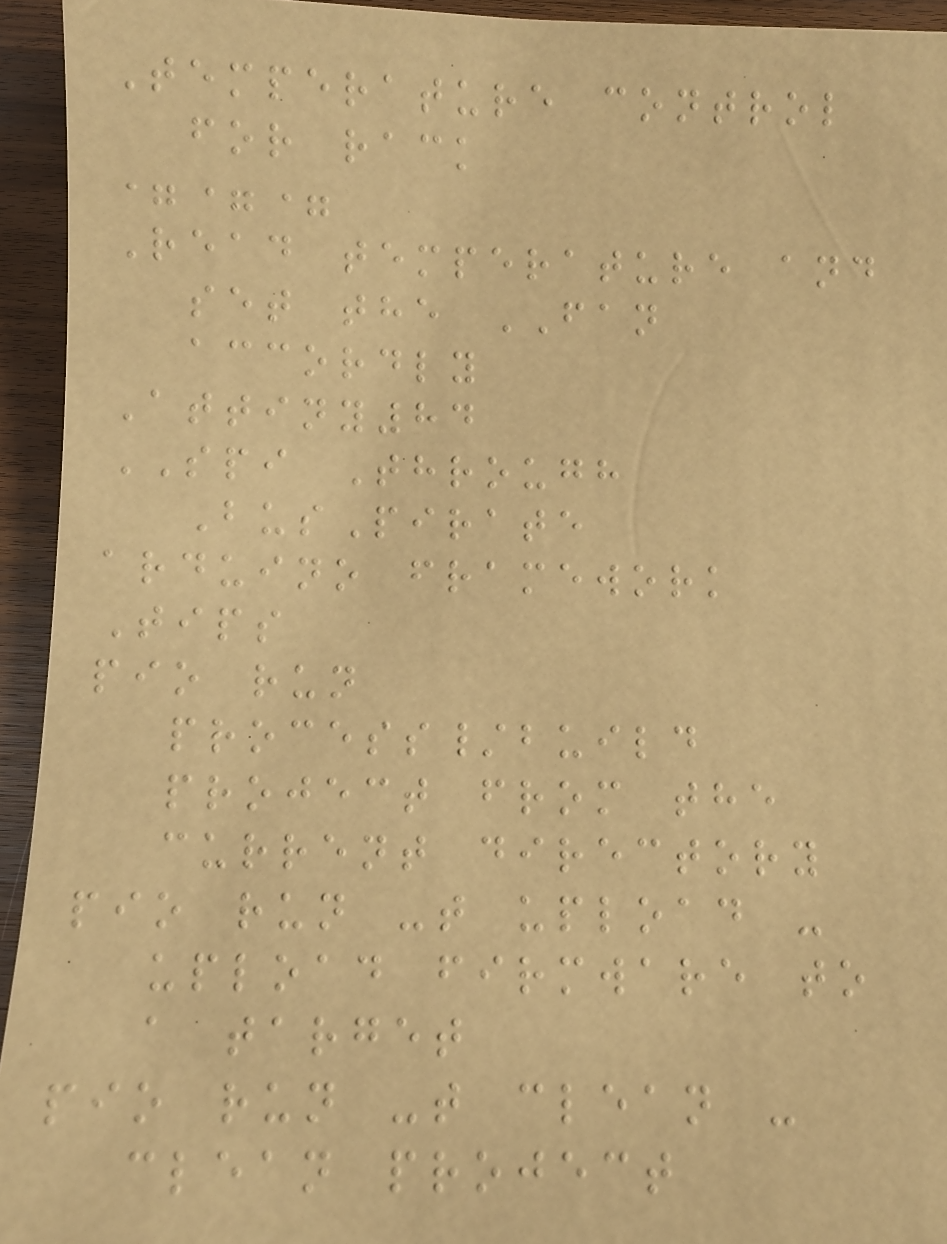Temperature control
for rack
===
Read temperature and
set the FAN
accordly
Attiny84
SPI Through
BusPirate
arduino framework
Tips
pio run
process/build
project from the
current directory
pio run -t upload -
upload firmware to
a target
pio run -t clean -
clean project
